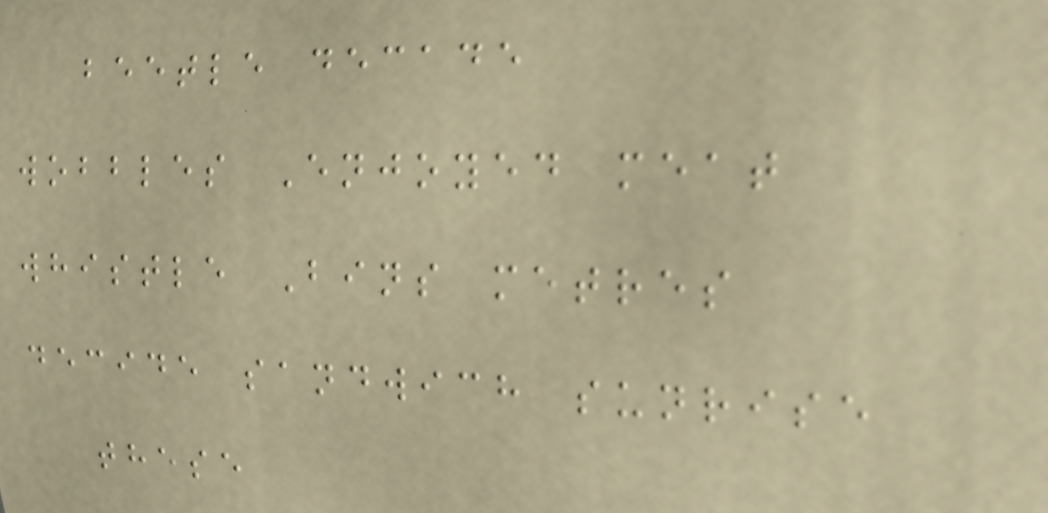beetle decade
wobbles Enjoyed meat
whistle Bins metres
decide sandwich sunrise
these
